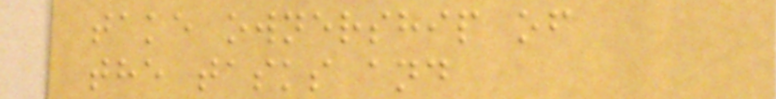take ownership of
the tasks and
